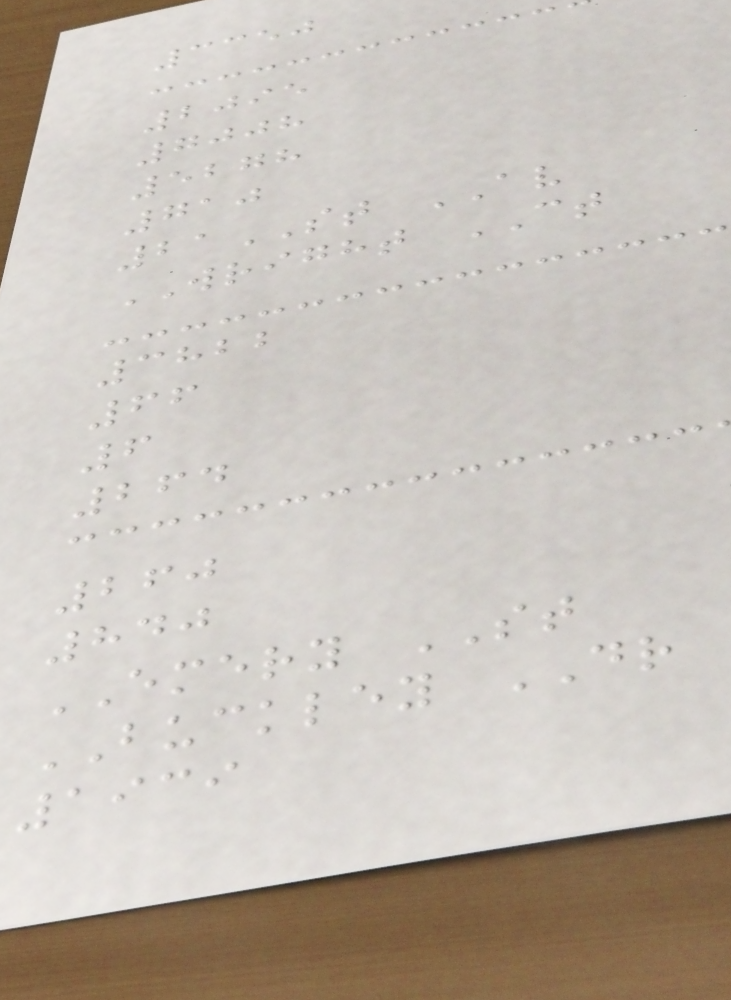3350
2095
7008
5278
710
21ST AV
WRIGHT CT
3822
66
6
264
260
840
EMERY ST
BUCKLEY DR
1939
